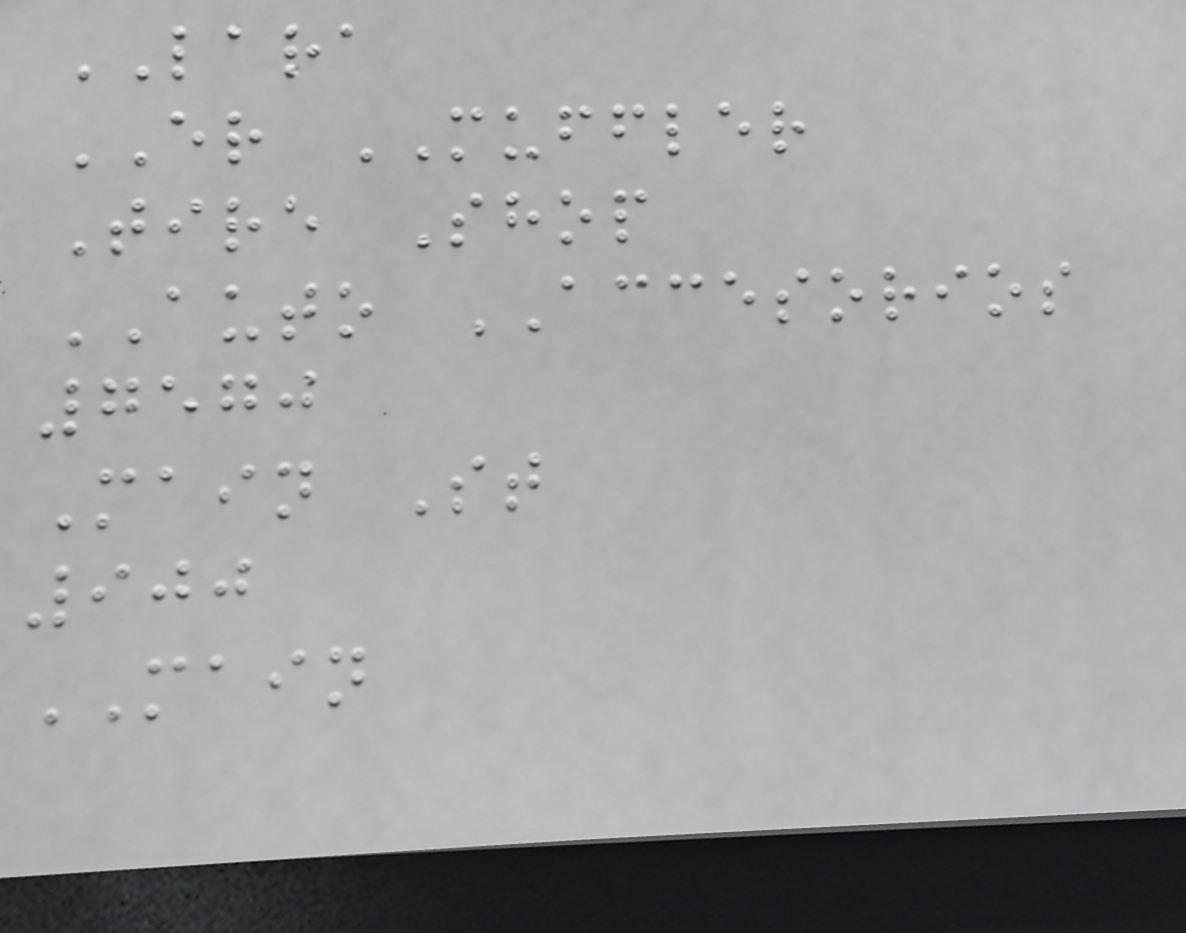LARA
ER MUFFLER
Tire Shop
AUTO ACCESORIOS
7570
Main St
900
MAIN
